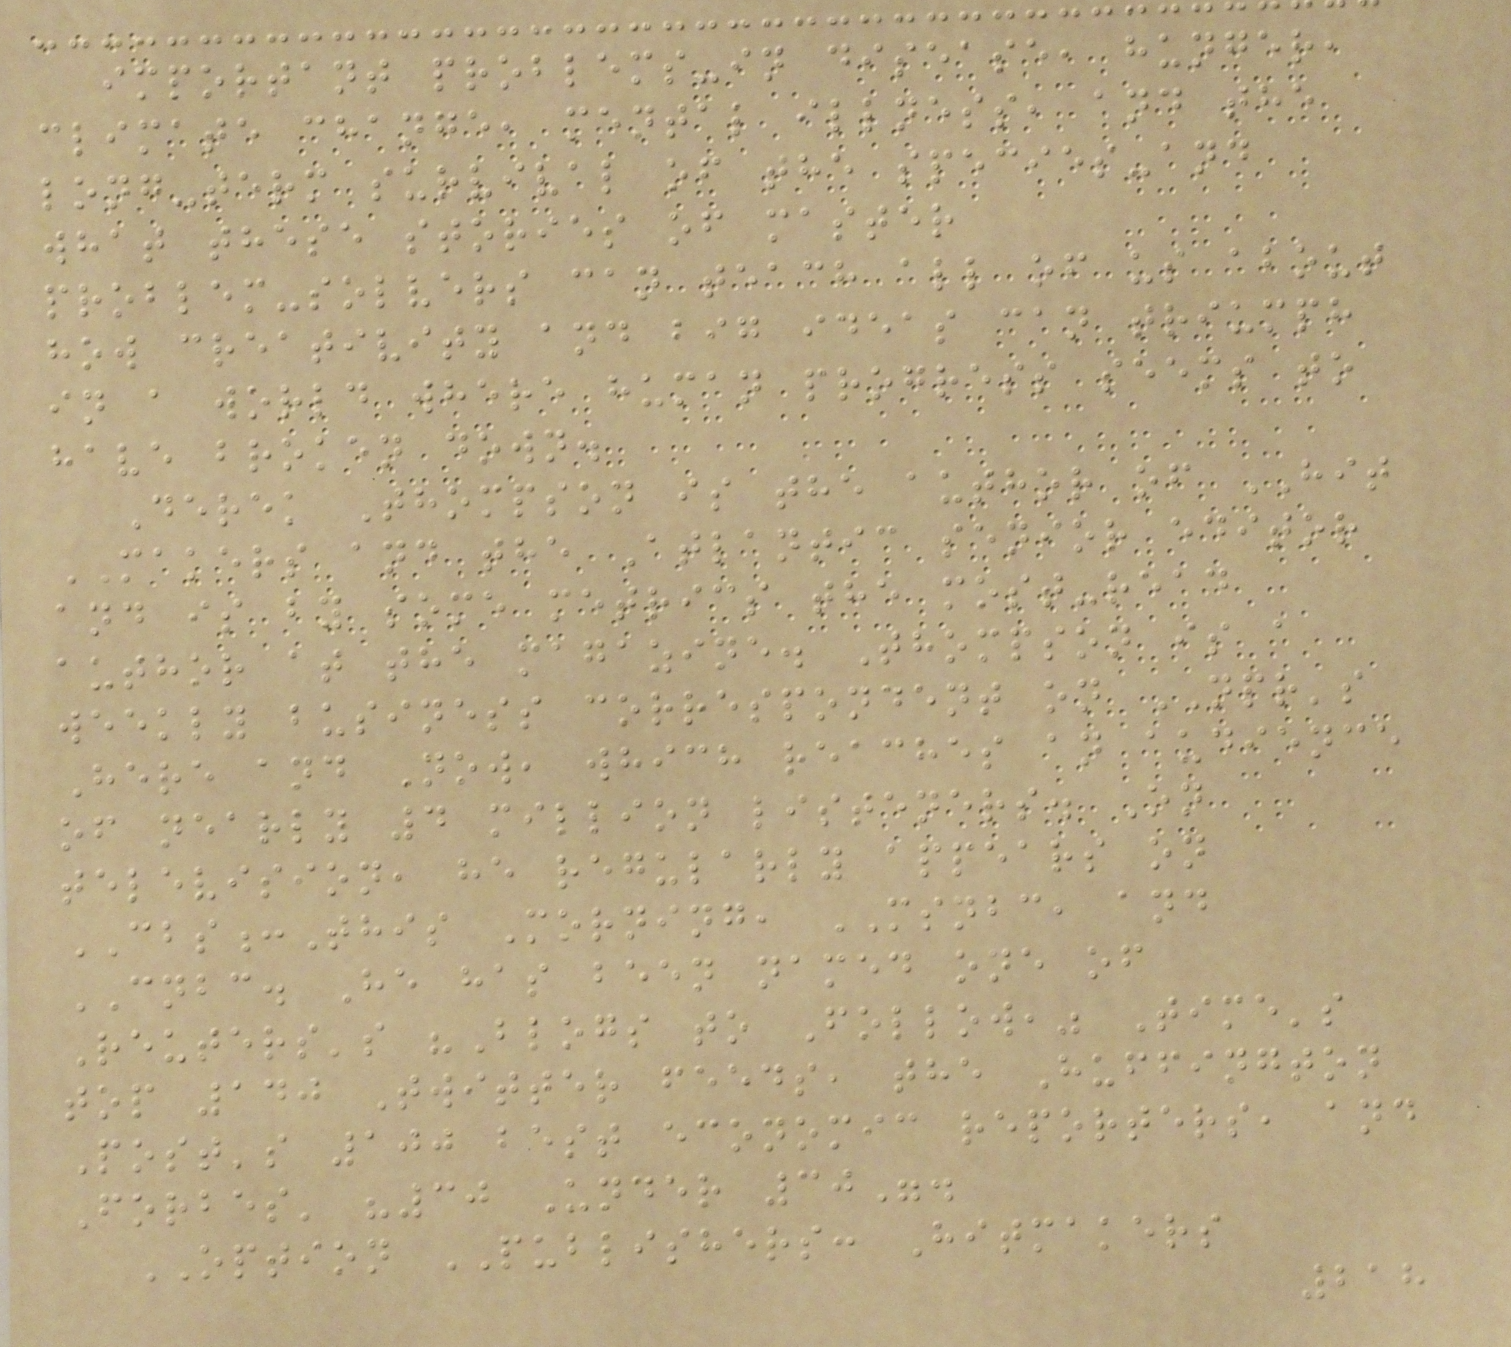important problems-in disease, hunger,
climate change, mental illness, and the
long-term survival of the species-and
what these stories of master
problem-solvers can teach all of us about
how creativity and big ideas can triumph
in a world where human progress seems to
have broken down.
Derek Thompson is the author of HIT
MAKERS and the Atlantic senior editor
and is by some metrics the most-read
author at the magazine. Thompson is a
weekly business correspondent on NPR's
Here and Now, which reaches an audience
of nearly 4 million listeners. On
television, he regularly appears on
CBS:This Morning, MSNBC, and
CNBC. He has been named one of
Reuters's "Blogs to Follow," Time's
top 140 Twitter feeds, the Huffington
Post's 100 best economic reporters, and
Forbes' "30 Under 30".
OPTION PUBLISHERS: Hitmakers
218
